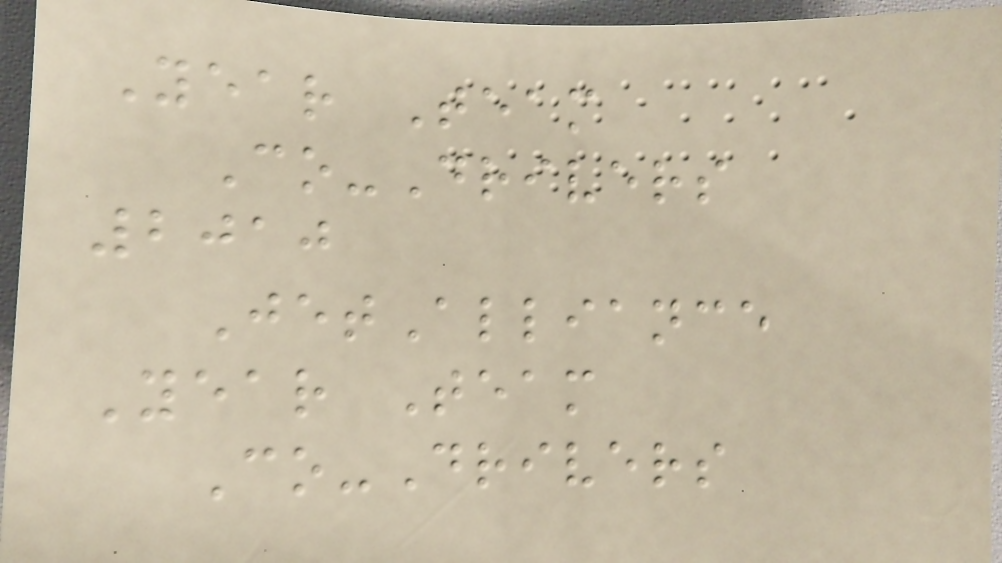Year Team
Co-Drivers
2010
JetAlliance
Year Team
Co-Drivers
